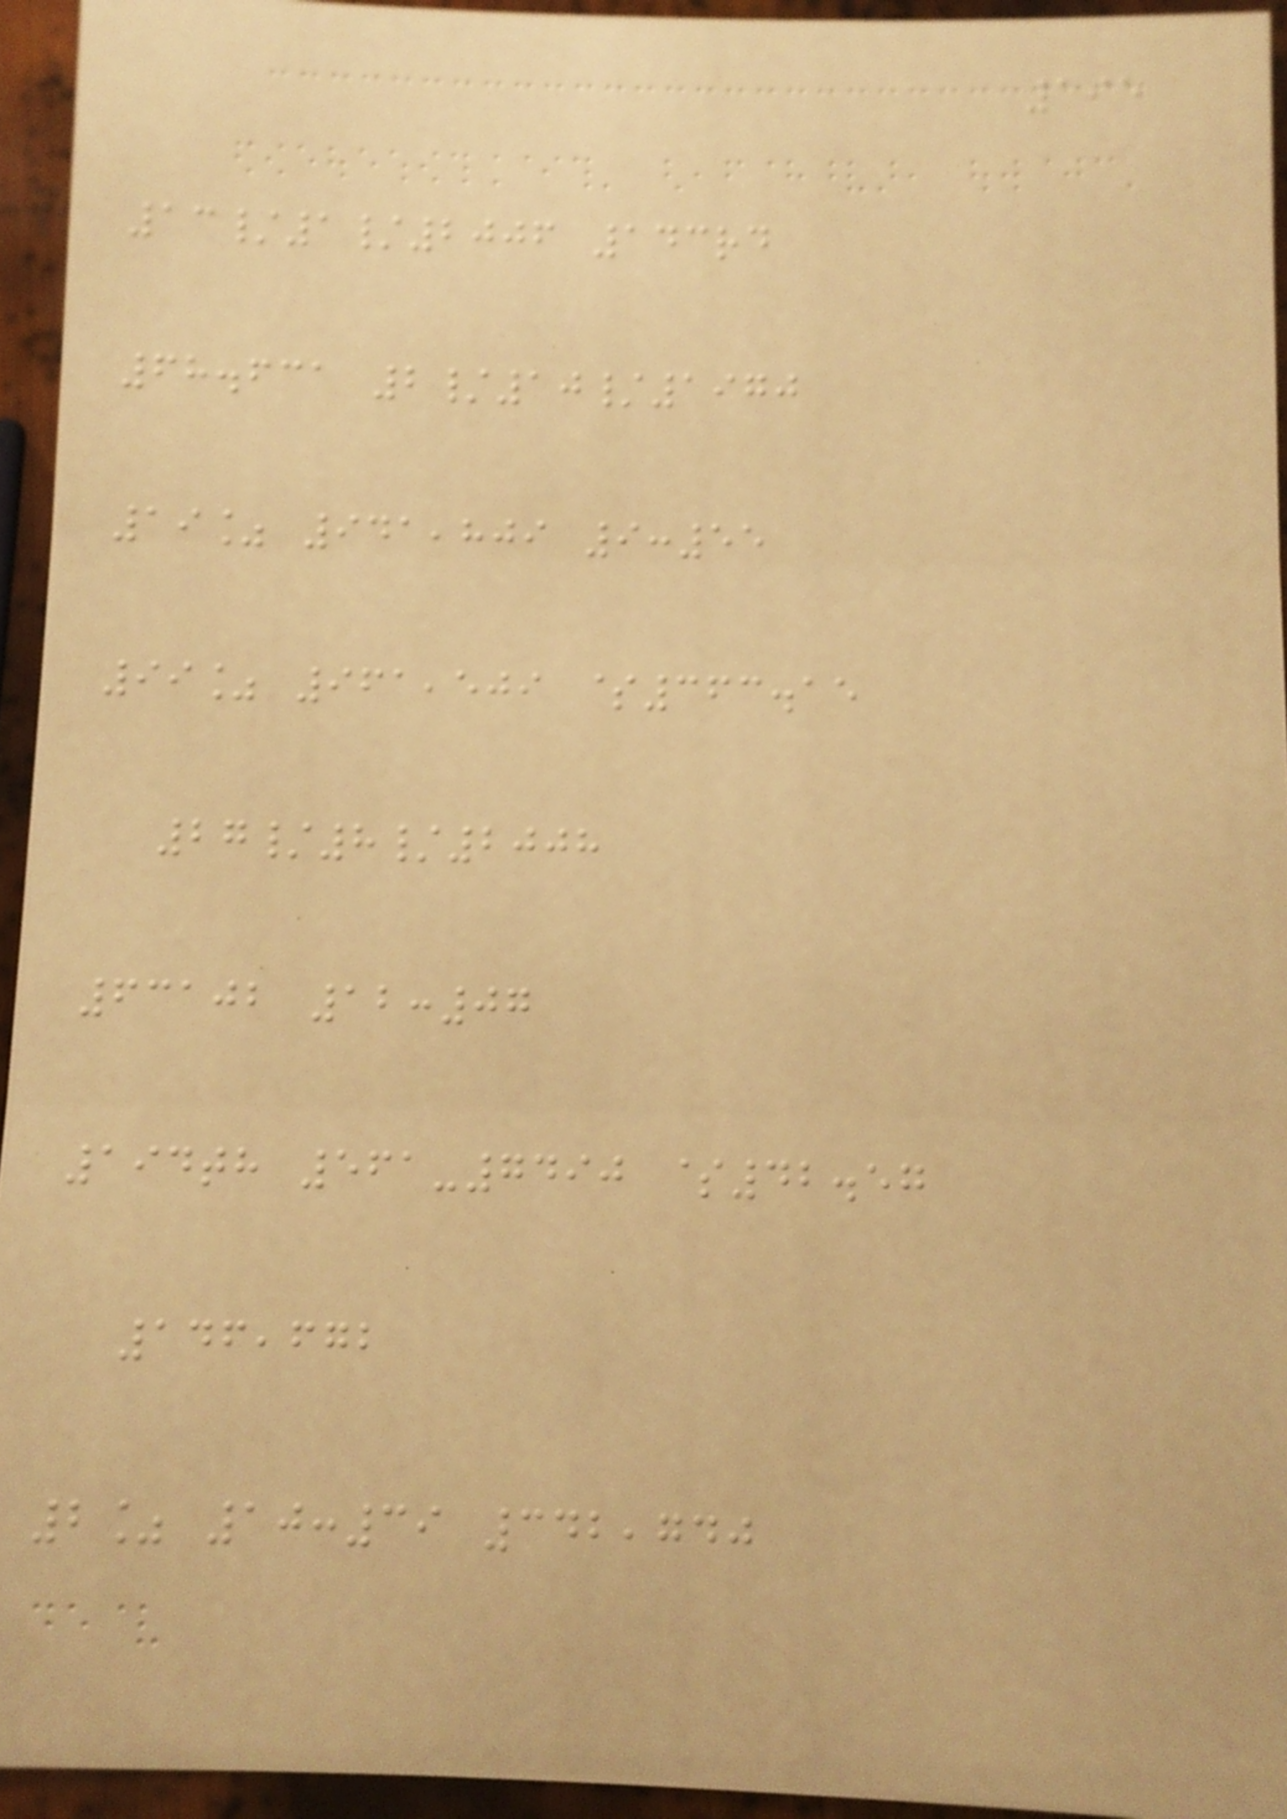195
13/1/2006 143rd
68.631 2/10/1970
19% 941,809 9:55
99% 961,509 $363.15
27/8/2008
63102 12:07
194th 561-7490 $42.57
146,672
2% 10:39 342,740
